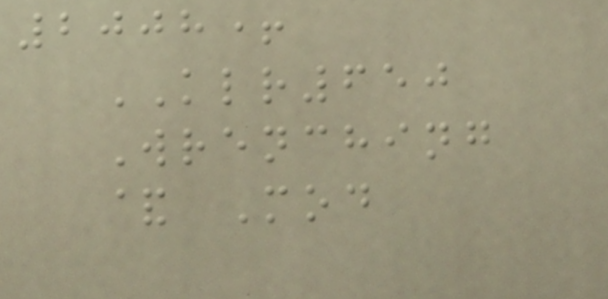2008+
KLR650
Wrenching
& Mod
